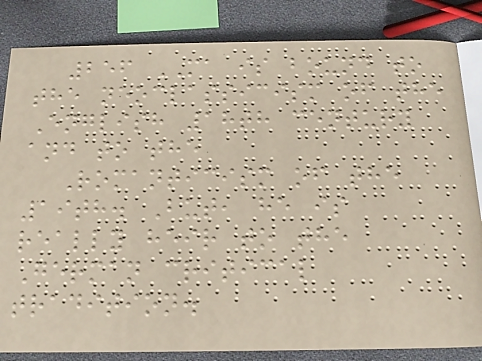256 MA is bound to
the neoclassicism of the
English 18th century
and to the
Romanticism of the
19th. But, he is
really heir to the
German critical
tradition.
